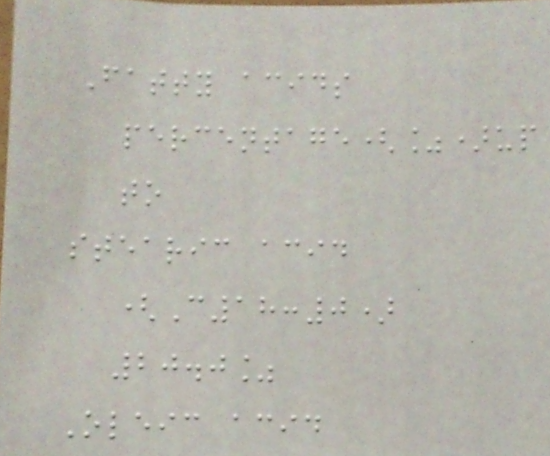Fatty acids
percentage(%)up
to
stearic acid
(C18:0)
20.0%
Oleic acid
